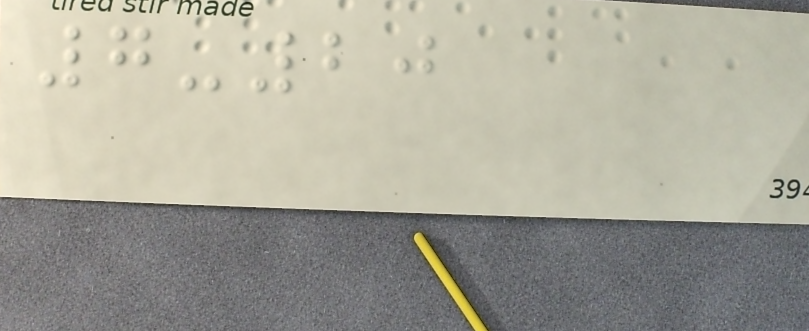7-20
